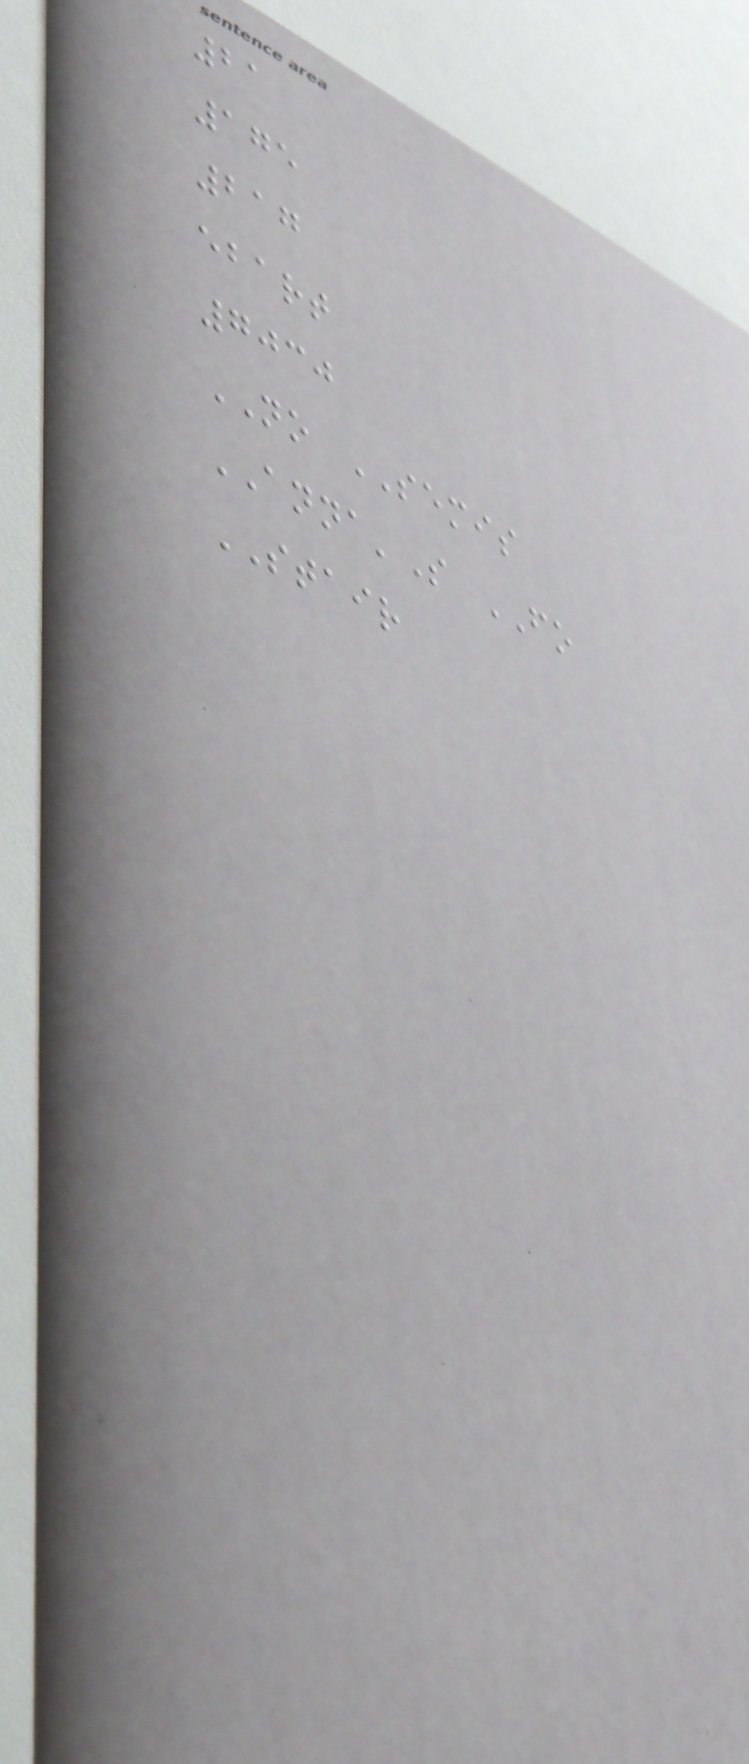21
175
217
ebart
7030
NO SEMIS
ANNA'S FO
STAIR
